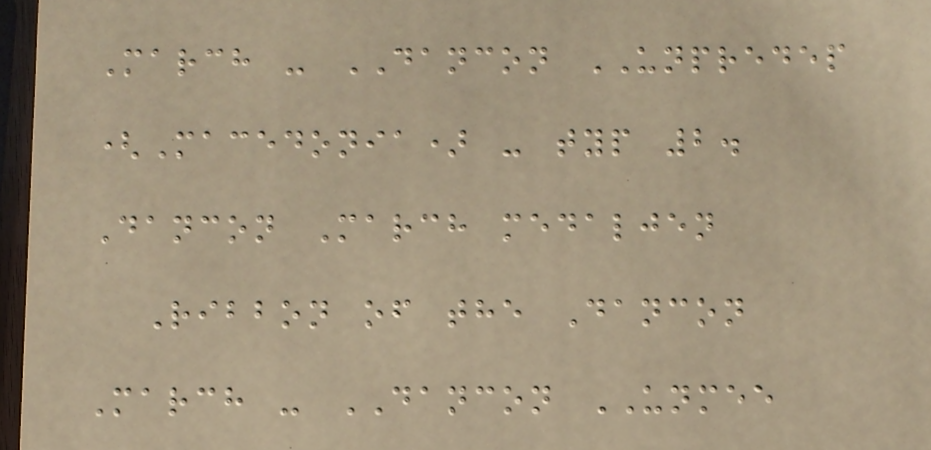March - DANCON UNPREDEP
(Macedonia) - typ 2.
Dancon March medaljen
Ribbon of the Dancon
March - DANCON UNMEE
